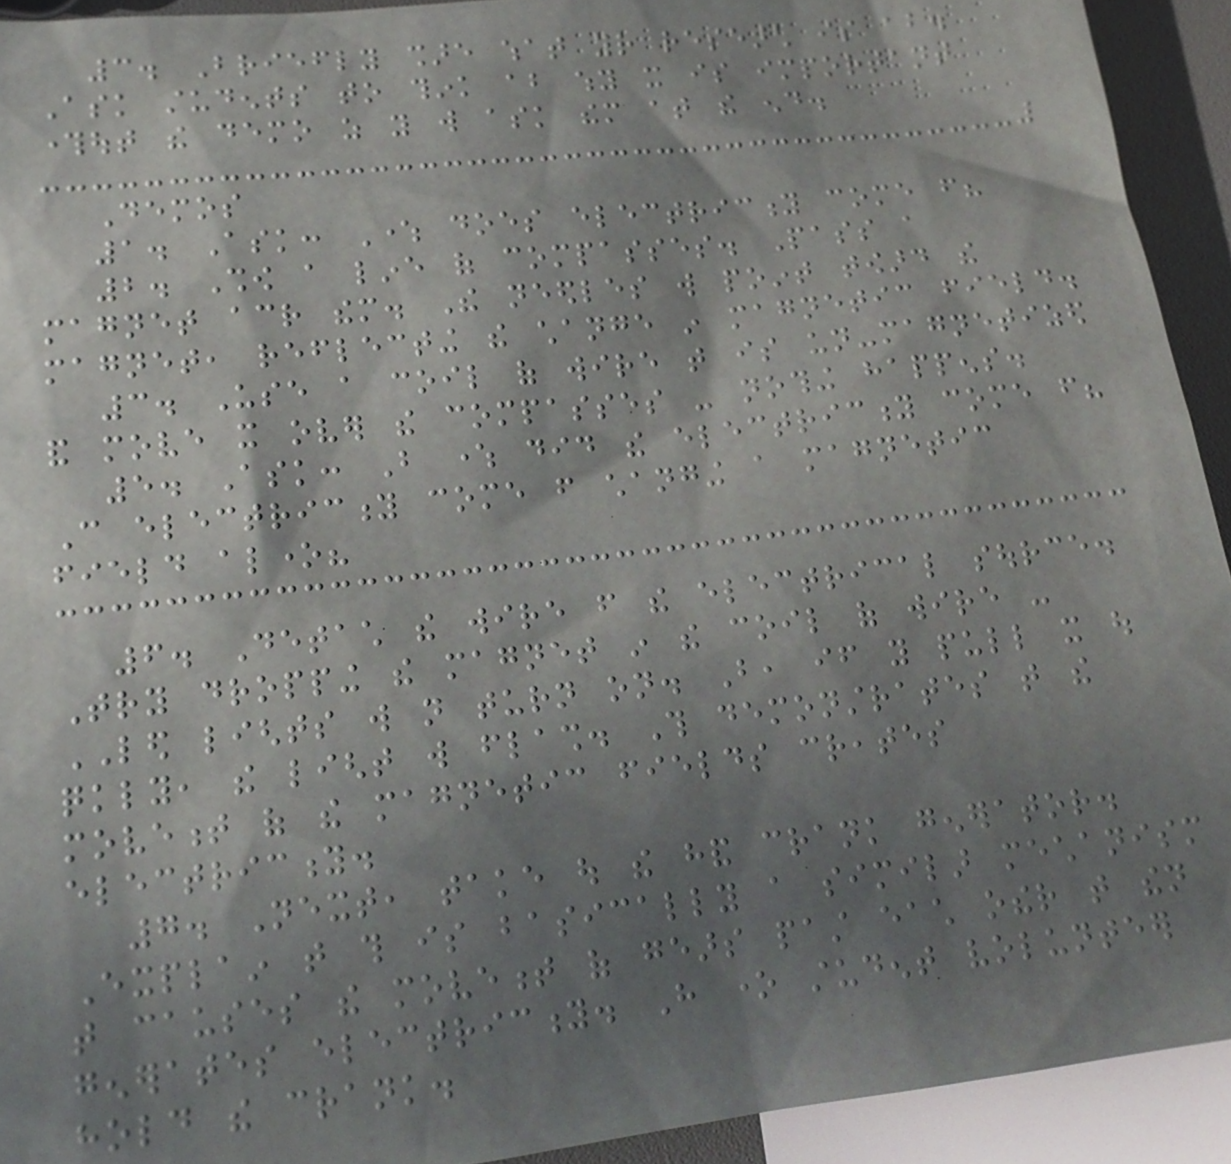3. Briefly share what your research is about.
Ask students to think about why it is important
throughout the demo as you will ask them at the end.
Demos
1. Ask: Where does electricity come from?
2. Show a line of compasses. Pass a
magnet across them. The needles will point toward the
magnet, reflecting the change in magnetic field.
3. Use a coil of wire that is un-magnetized
and move it over the compasses - nothing happens.
5. Ask: But where did the electricity come from?
Can electricity come from changing a magnetic
field alone?
6. Detach the wire from the electrical source.
Try dropping the magnet in the coil of wire -
LED lights will not turn on. But, if you pull it out
quickly, the light will flash. This demonstrates that the
movement of the magnetic fields creates
electricity.
7. Next, take out the hand crank generator.
Explain that this is basically a similar mechanism
that causes the movement of gears past each other that then
generates electricity. Have one student volunteer
hold the crank.
